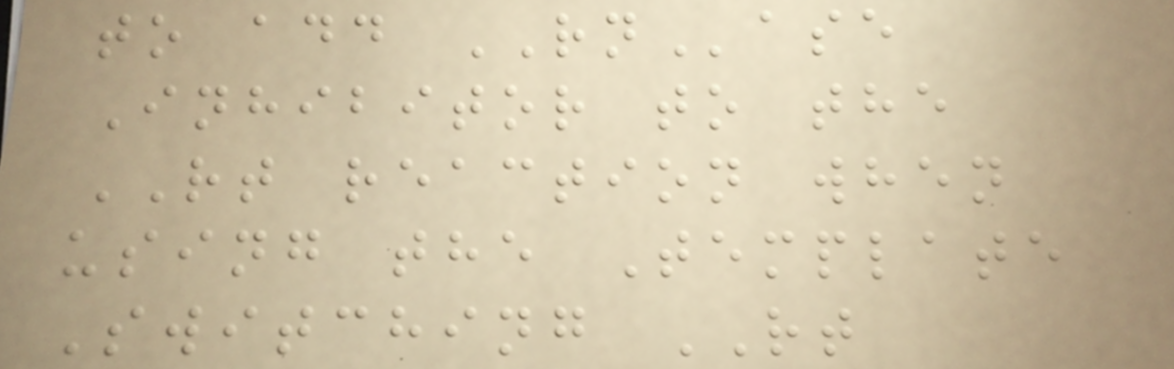to add RNase
Inhibitor to the
RT reaction when
using the Template
Switching RT
